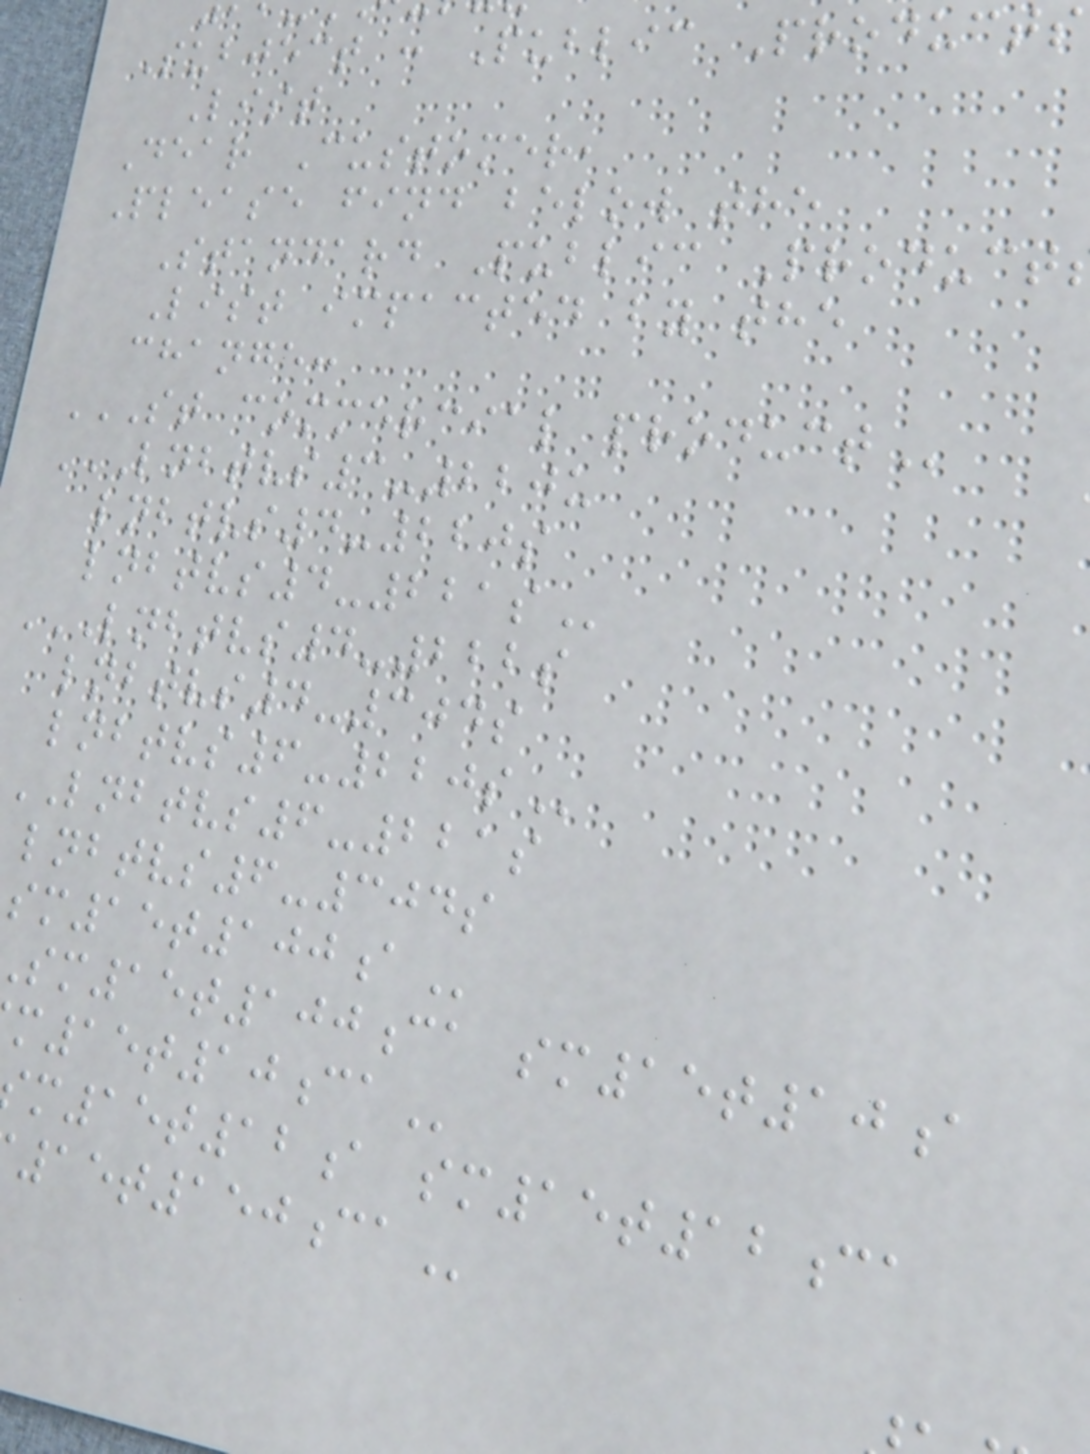Subject : Public Products
List
Dear Customer,
Please find below the
Standard Public Product
List impacted by the
change:
ST COMMERCIAL PRODUCT
LNBTVS3-220U
lnbtvs4-220s
LNBTVS4-222S
lnbtvs4-304s
lnbtvs6-221s
lnbtvs6-304s
sm15t100ca sm15t10a
m15t12a sm15t12ca
